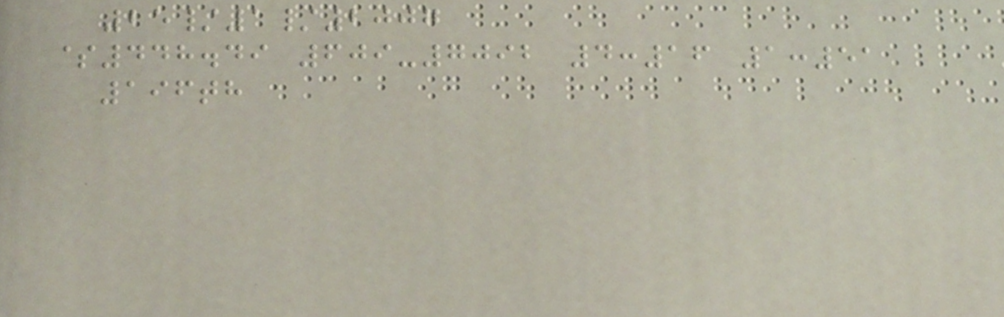25/1/2007
$448.49 609-7092 4:16 1:51
196th
